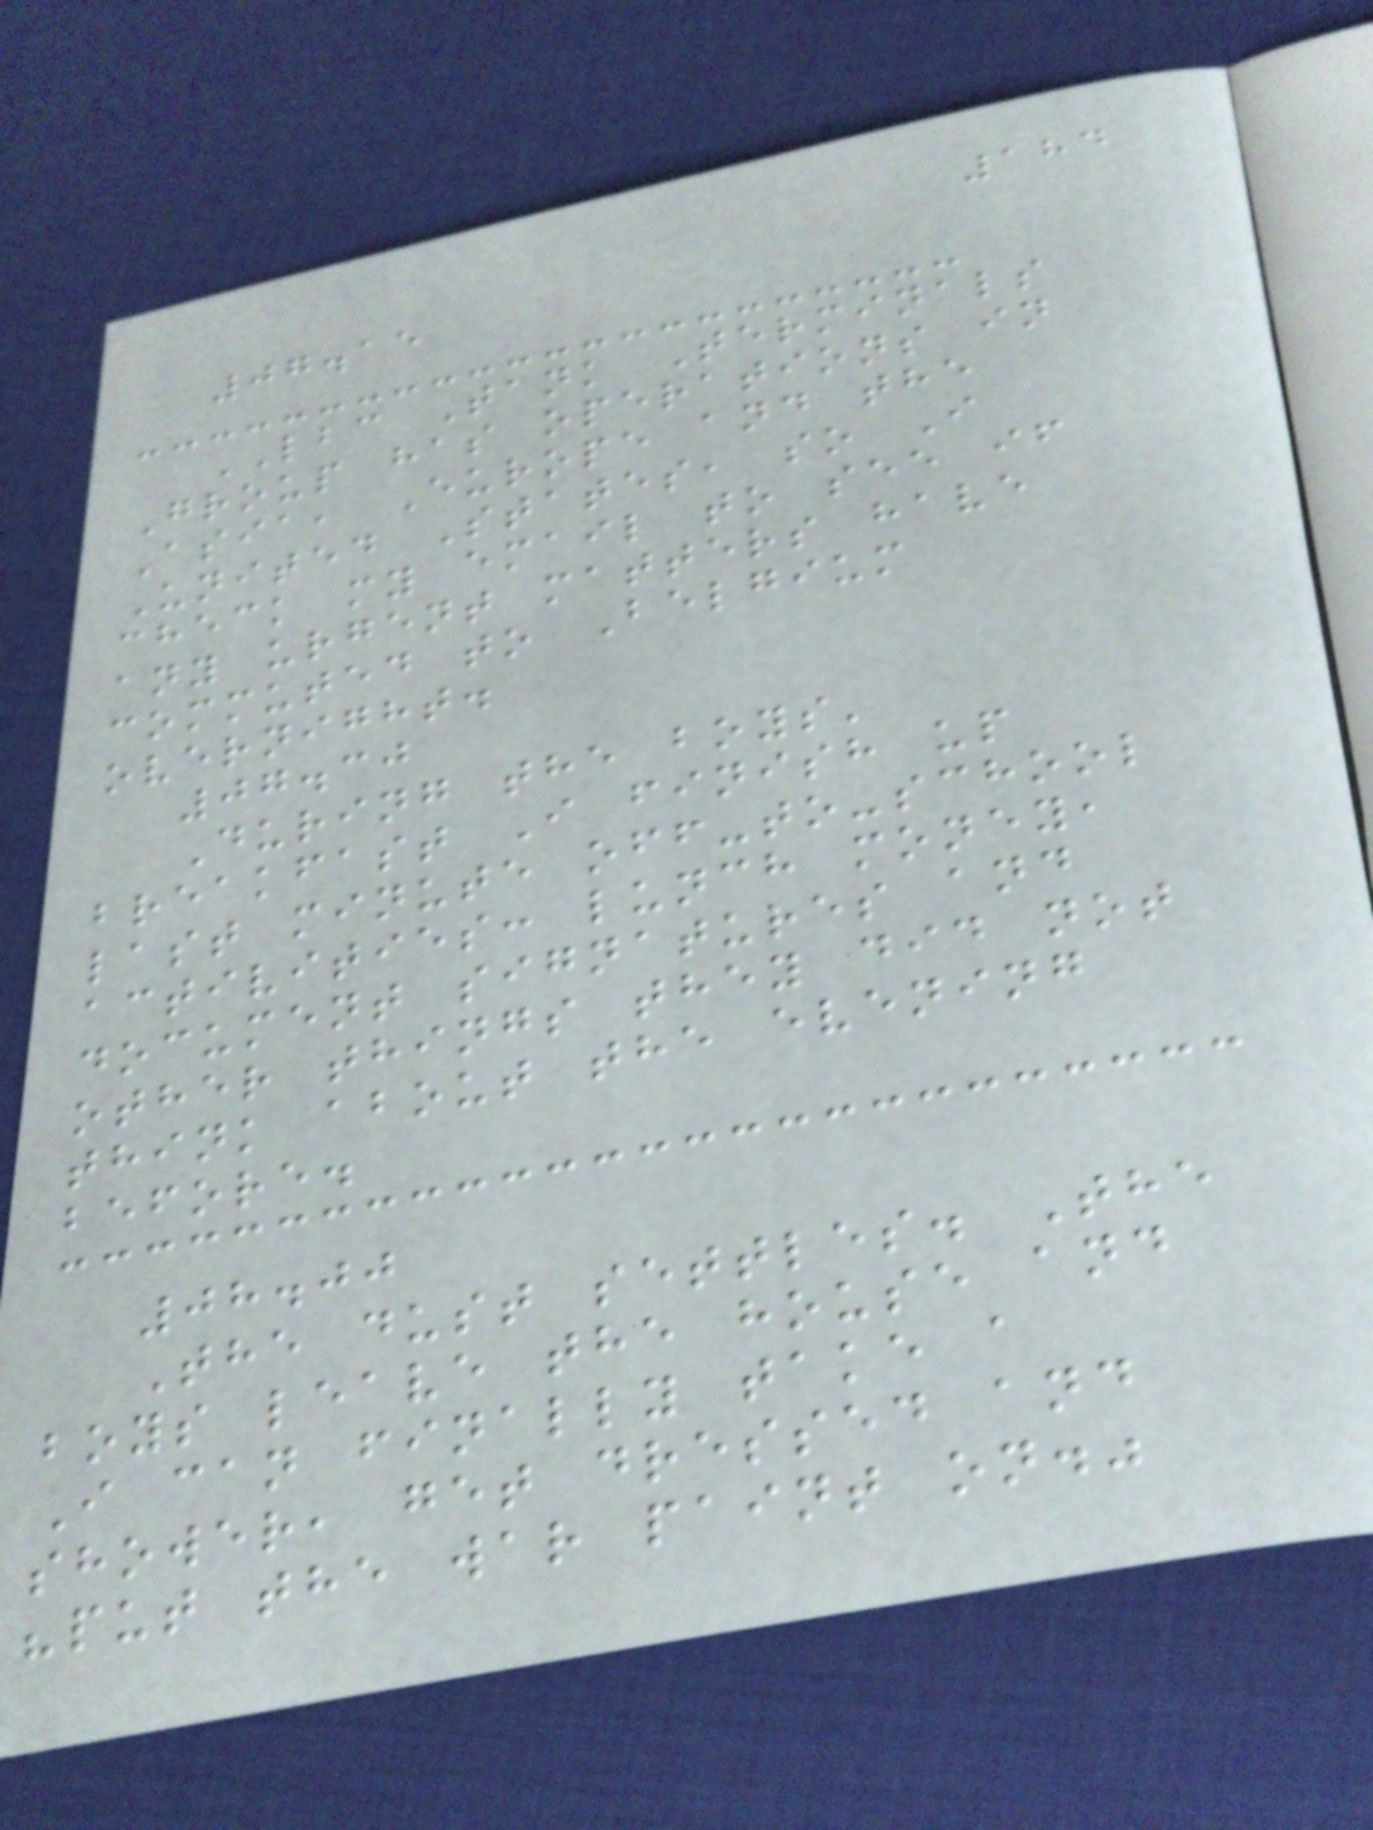184
07.15
LBC Tank Terminals
Group has operations in
Asia, Europe and the
United States, so I
check my email to see if
any urgent matters have
commuted to Belgium
overnight.
07.30
During the boys'
breakfast I finish up
last minute off-to-school
activities: lunch money,
document signatures and
other things they did not
think about the evening
before.
08.00
The dust settles. The
boys leave the house and
I can finally take a
shower, get dressed and
"put the war paint on."
